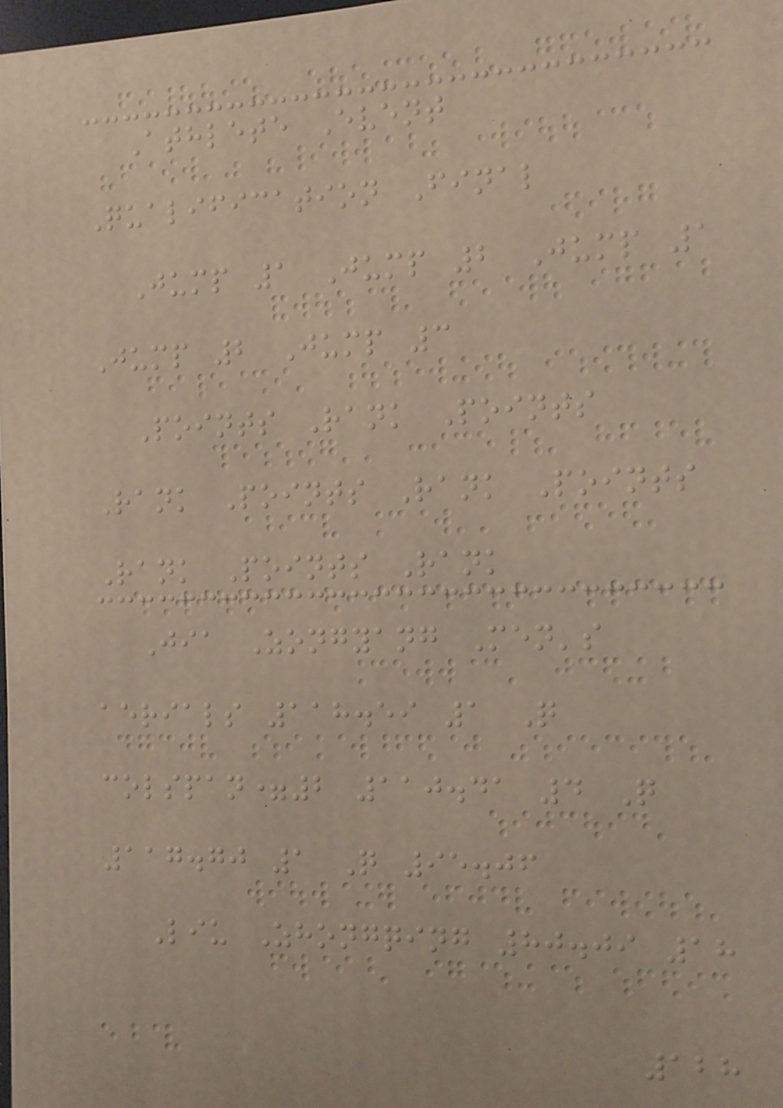Athlete Event
Qualification Final
Jump 1 Jump 2 Jump 1
Jump 2 Jump 3
Points Rank Points
Rank Points Rank Points
Rank Points Rank
Jia Zongyang Men's
aerials 118.59 1 Q
colspan=2 110.41 4 Q
117.70 1 Q 95.06
Liu Zhongqing 80.09 18
128
